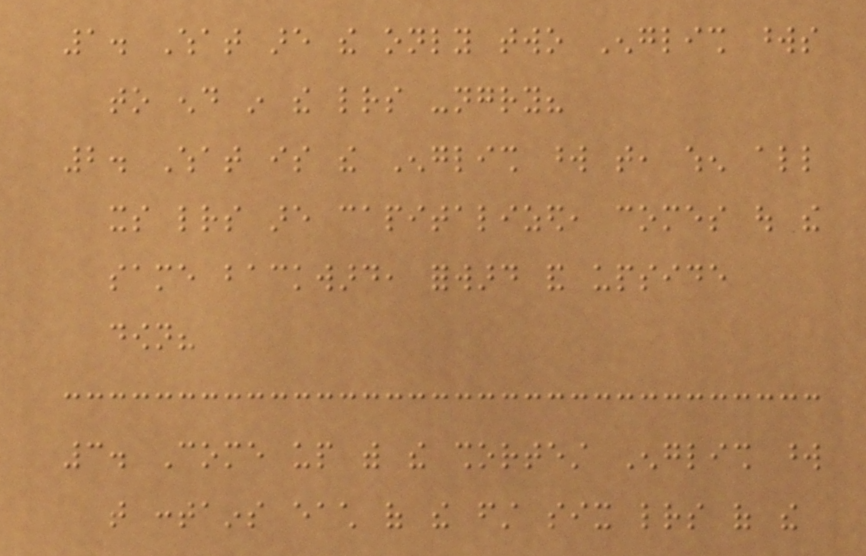1. What are the only two English words
to end in the letters -ngry?
2. What is the English word that, when all
its letters are capitalized, comes out the
same backward, forward and upside
down?
3. Come up with the shortest English word
that contains each of the first six letters of the
